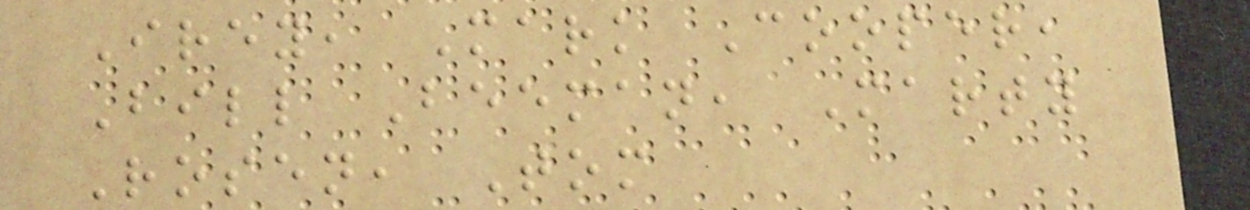Irey, Mark Cooper,
Bill Beeman, Marty
Rosen, Tom
